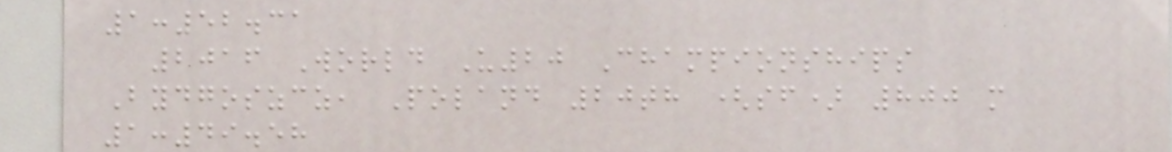1:52.31
2016 World U20 Championships
Bydgoszcz, Poland 20th (sf) 800 m
1:49.58
